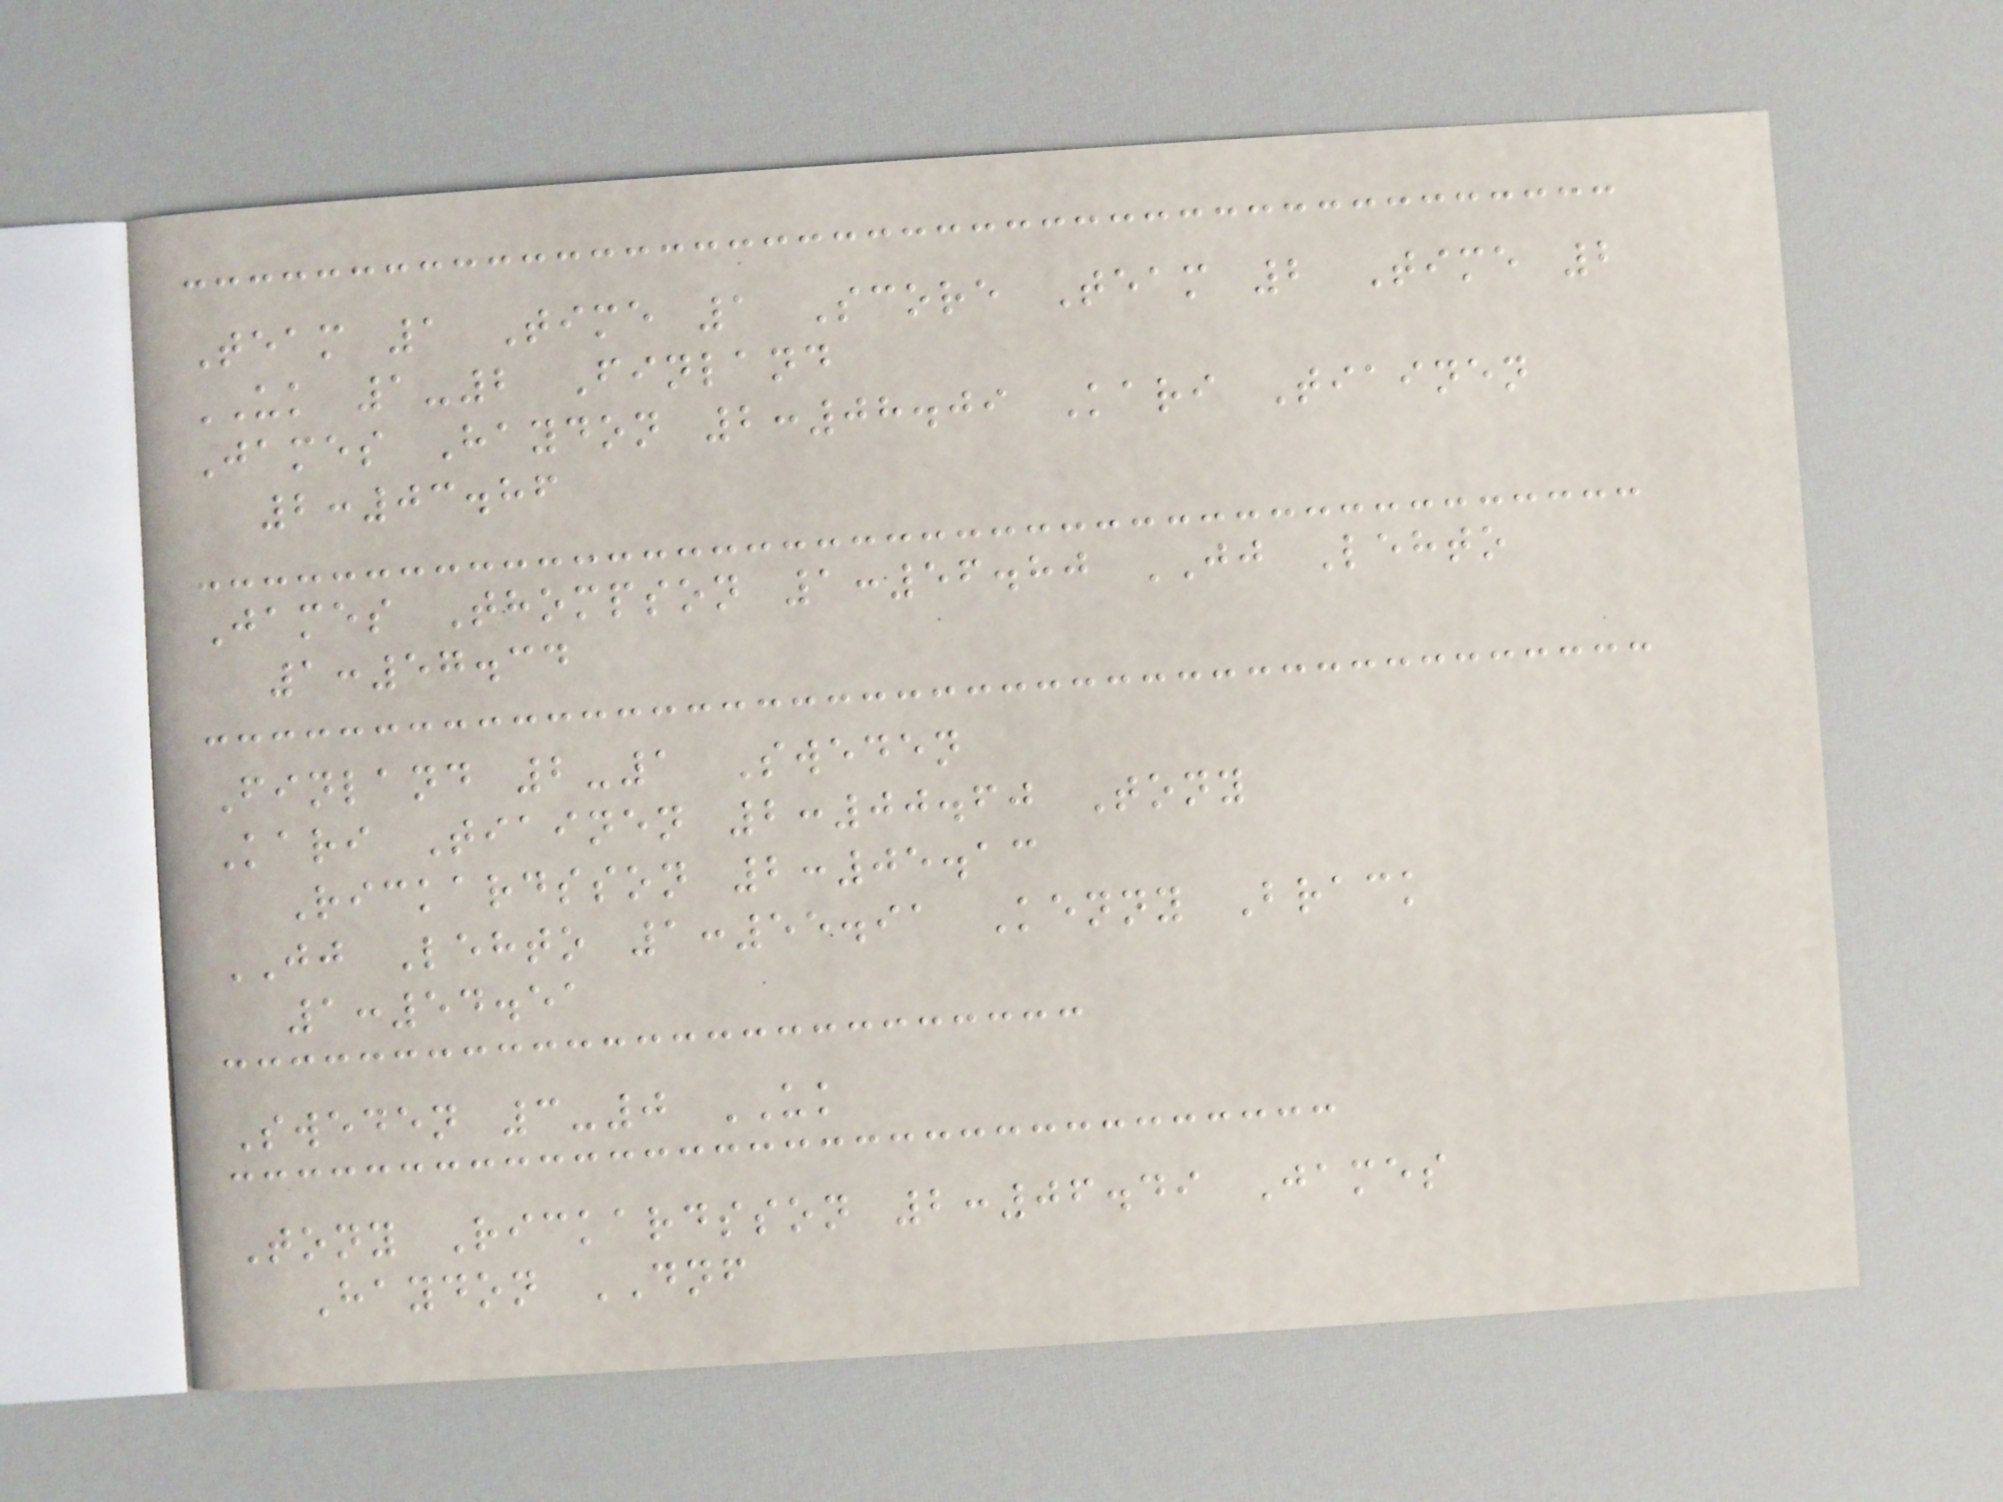Team 1 Time 1 Score Team 2 Time 2
UK 1-2 Finland
James Haydon 2:08.09 Kari Tiainen
2:03.86
James Thompson 1:56.80 JJ Lehto
1:57.34
Finland 2-1 Sweden
Kari Tiainen 2:00.60 Tony
Rickardsson 2:05.13
JJ Lehto 1:55.91 Kenny Brack
1:54.51
Sweden 3-0 UK
Tony Rickardsson 2:06.49 James
Haydon DNF
